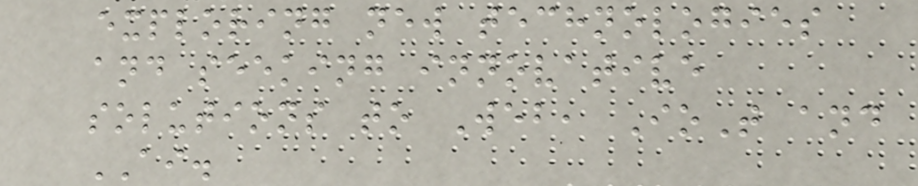exploring new technologies
and seeking innovative
solutions to Web, IoT and
AI.
